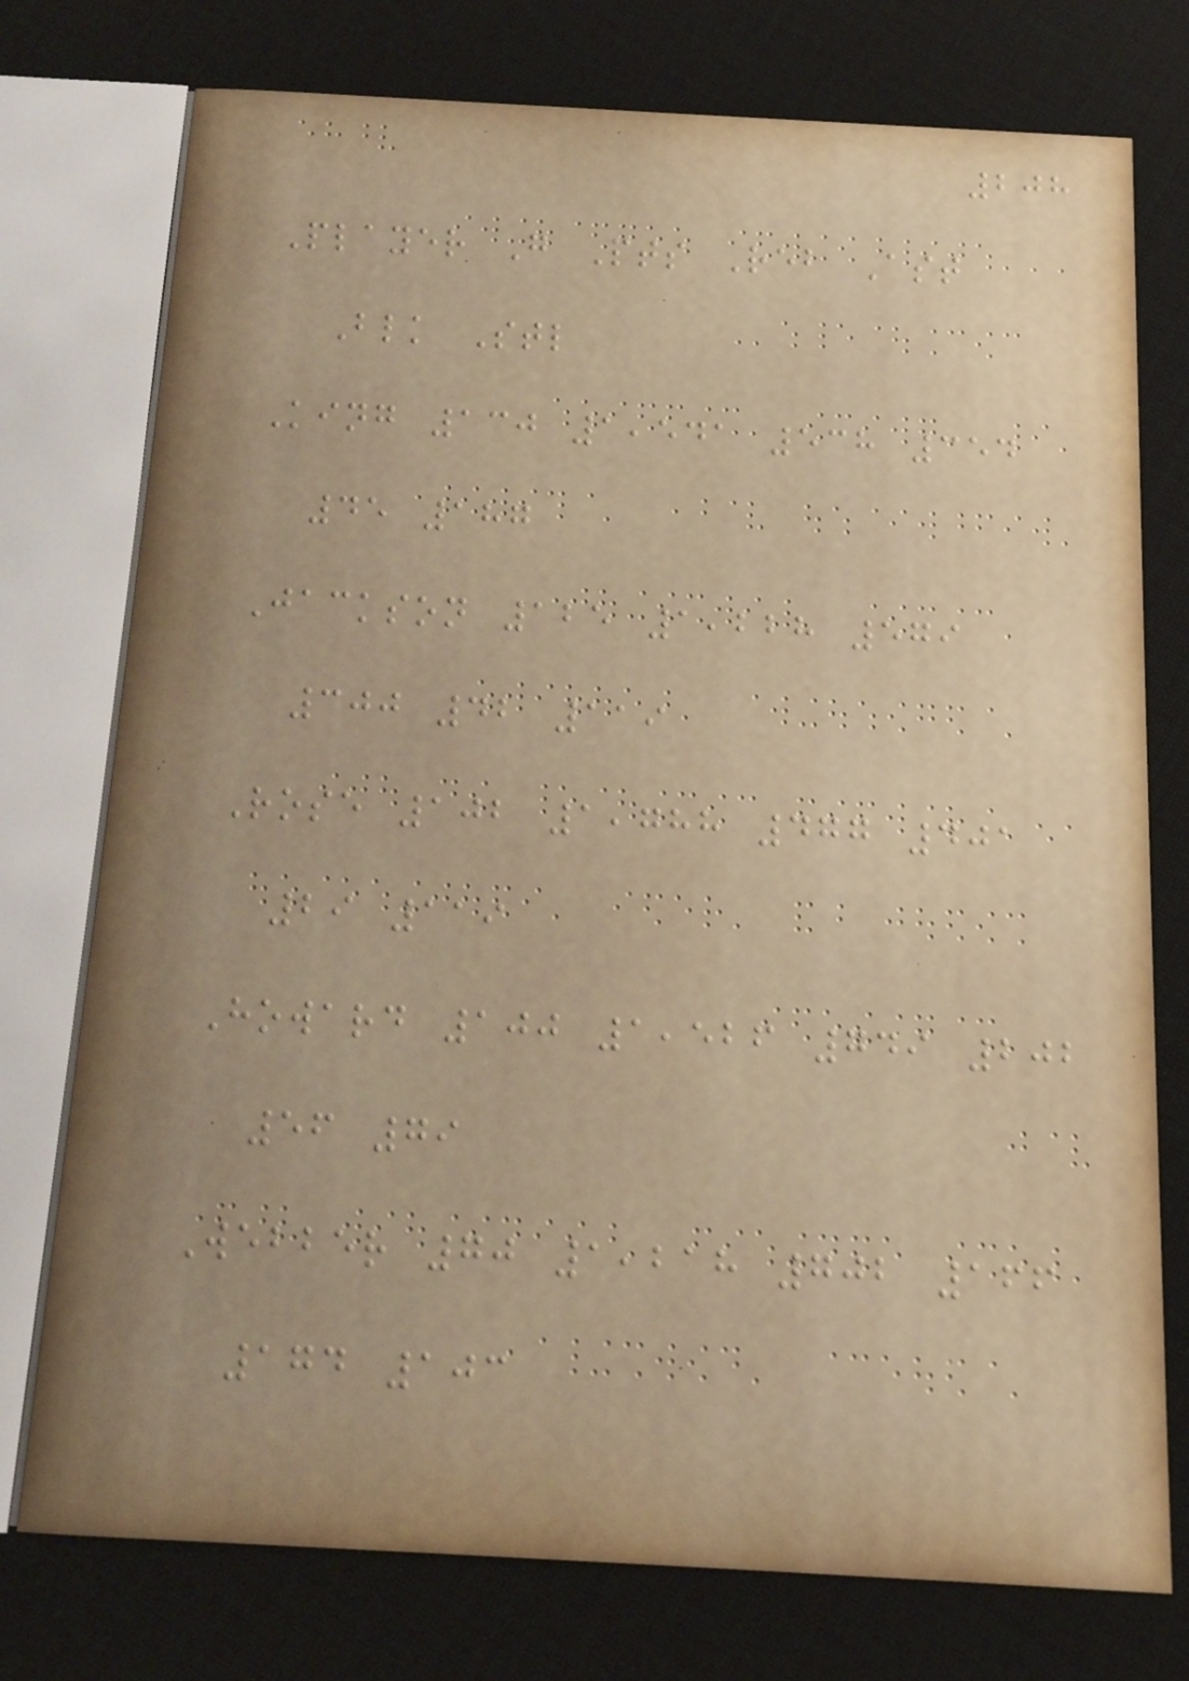208
Player G Pts Reb Ast
Blk Stl
King 130 1,541 538 354
45 187
Jackson 125 1,228 579
300 42 119
Rose 102 1,788 477 401
29 119
Howard 100 1,526 749 202
56 79
Webber 70 1,218 702 166
174 103
